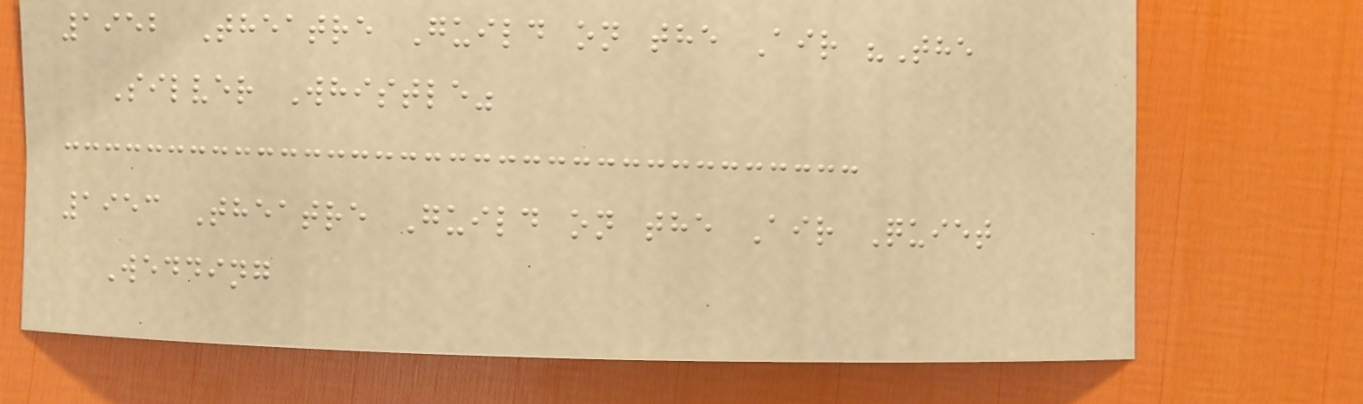1952 Theatre Guild on the Air "The
Silver Whistle"
1953 Theatre Guild on the Air Quiet
Wedding
